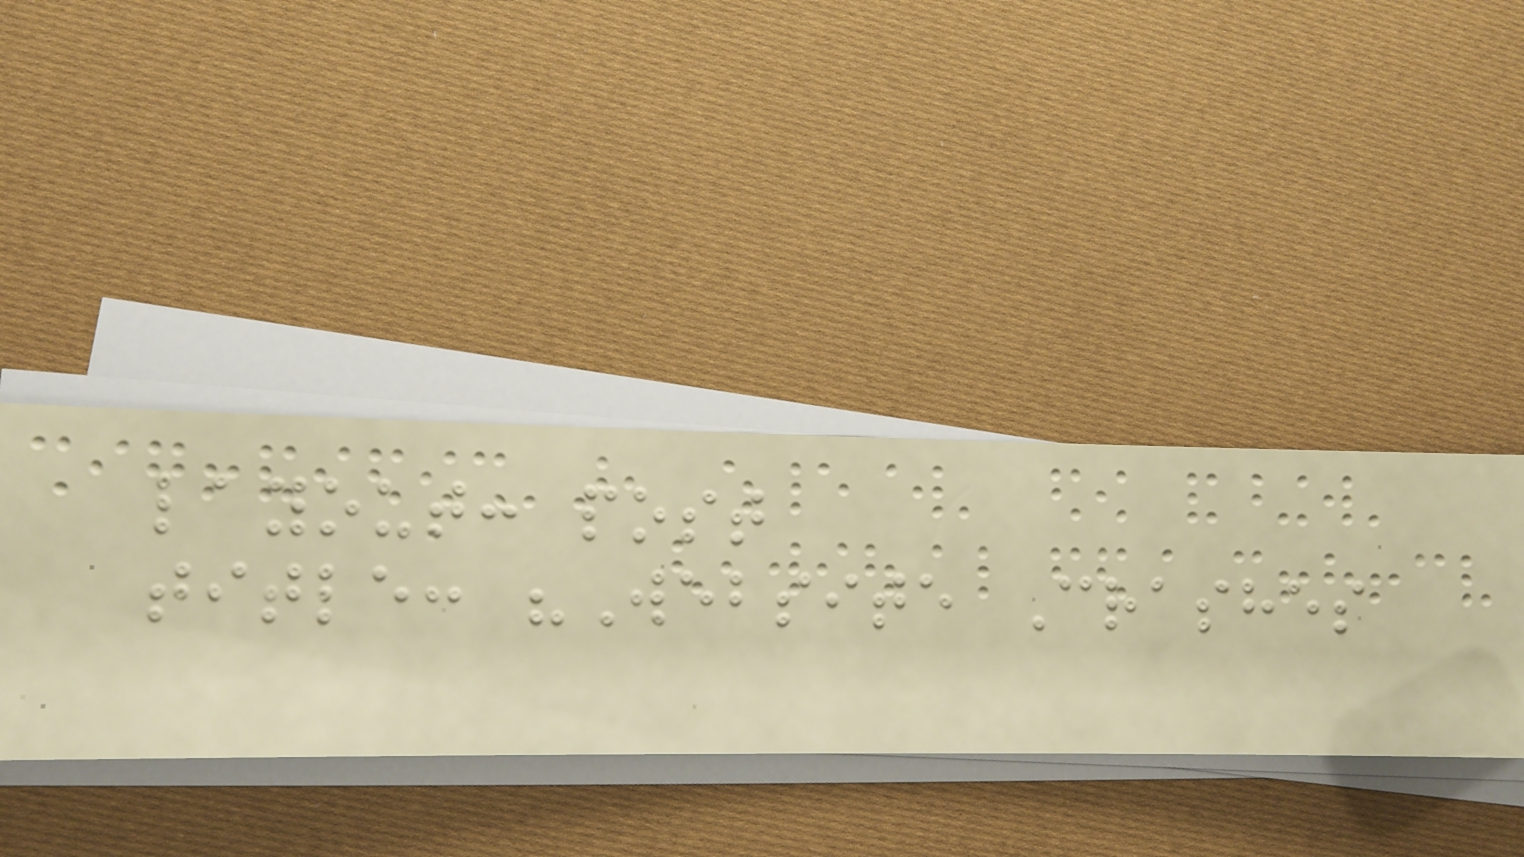layout: post
title: "Website Crashes
